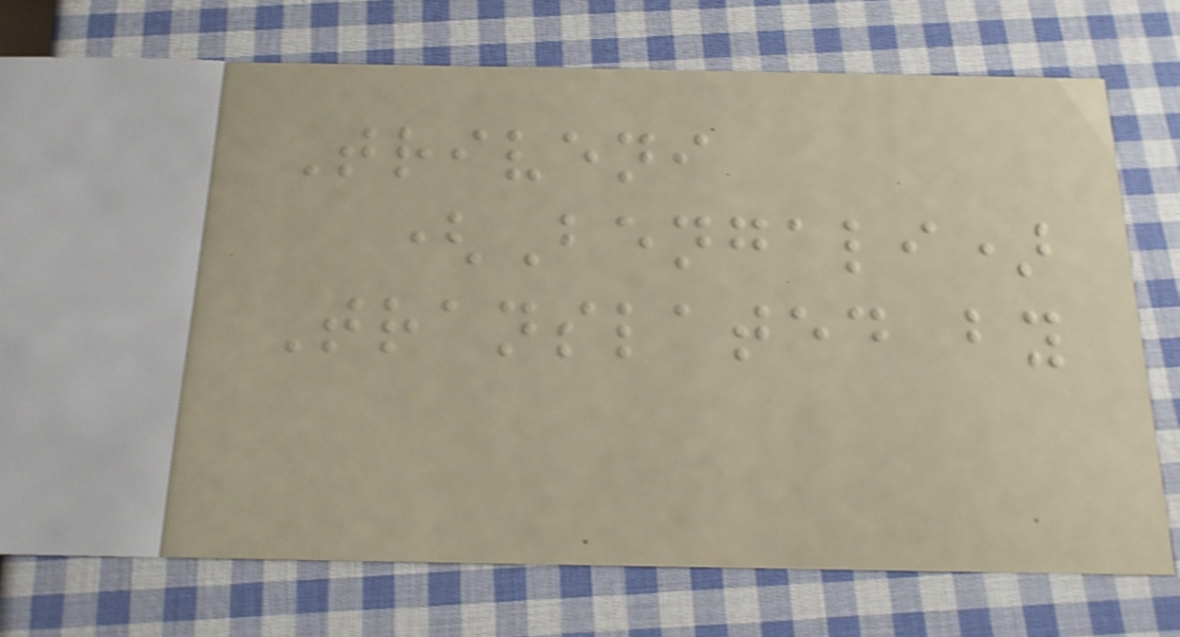Triveni
(Bengali)
Translated by
